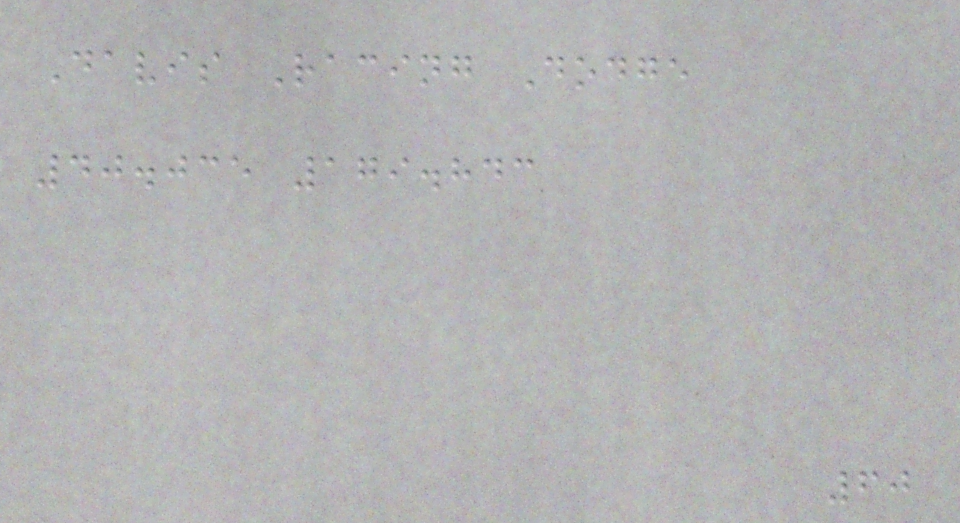Davis Racing Dodge
40.035 179.843
60
